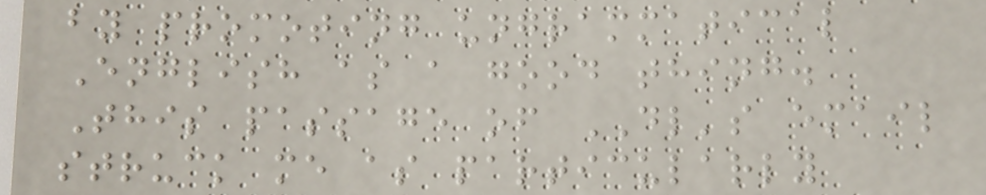by promoting ungrammatical
English as a good thing.
This passage of DL's email
struck me as particularly
